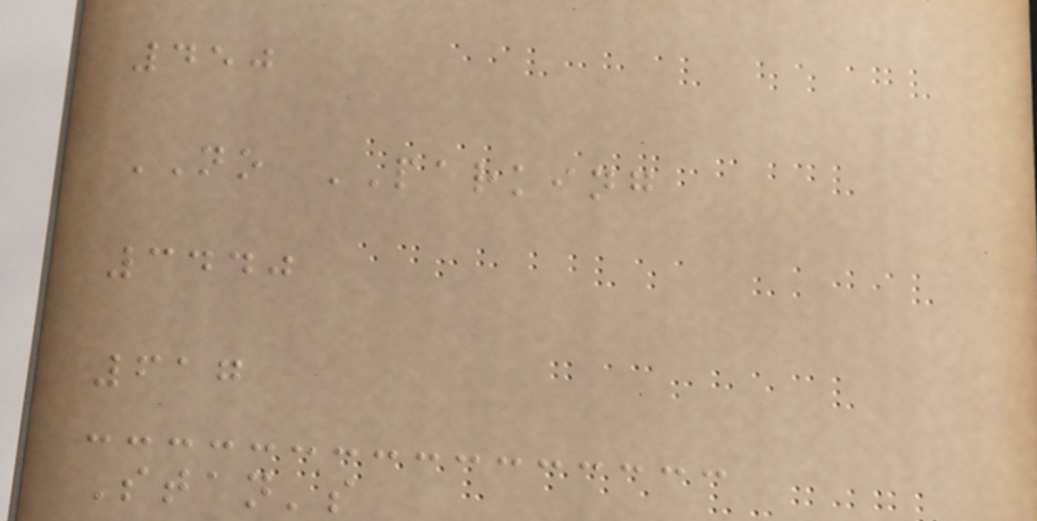450
NO PARKING
3440
617
Stan's
